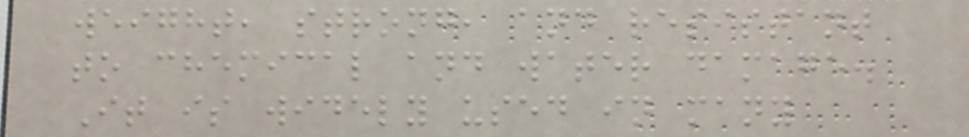weight, strong, and resistant
to chemical and water damage.
It is widely used in many
